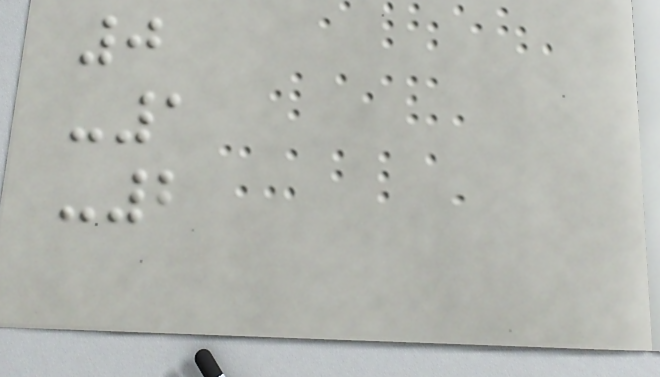0
-1
-2
